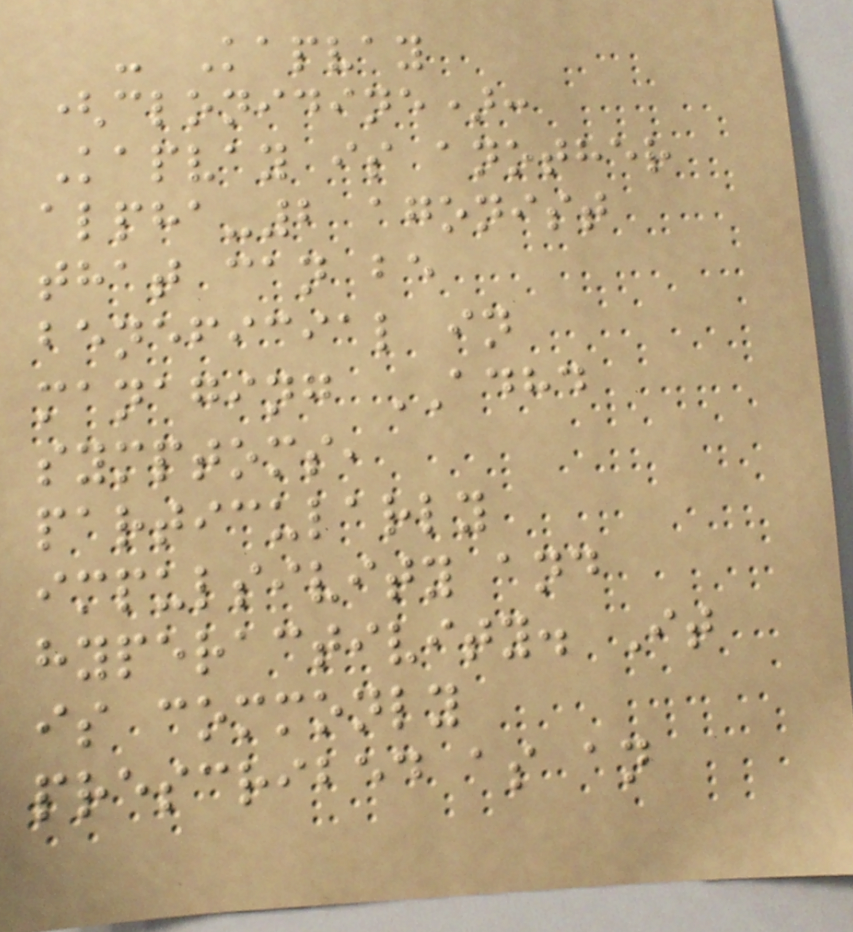- Kapvay
(clonidine):
Kapvay is another
alpha-2 agonist
that can be
beneficial in
managing ADHD
symptoms,
particularly
impulsivity and
hyperactivity. It
is commonly
prescribed as an
